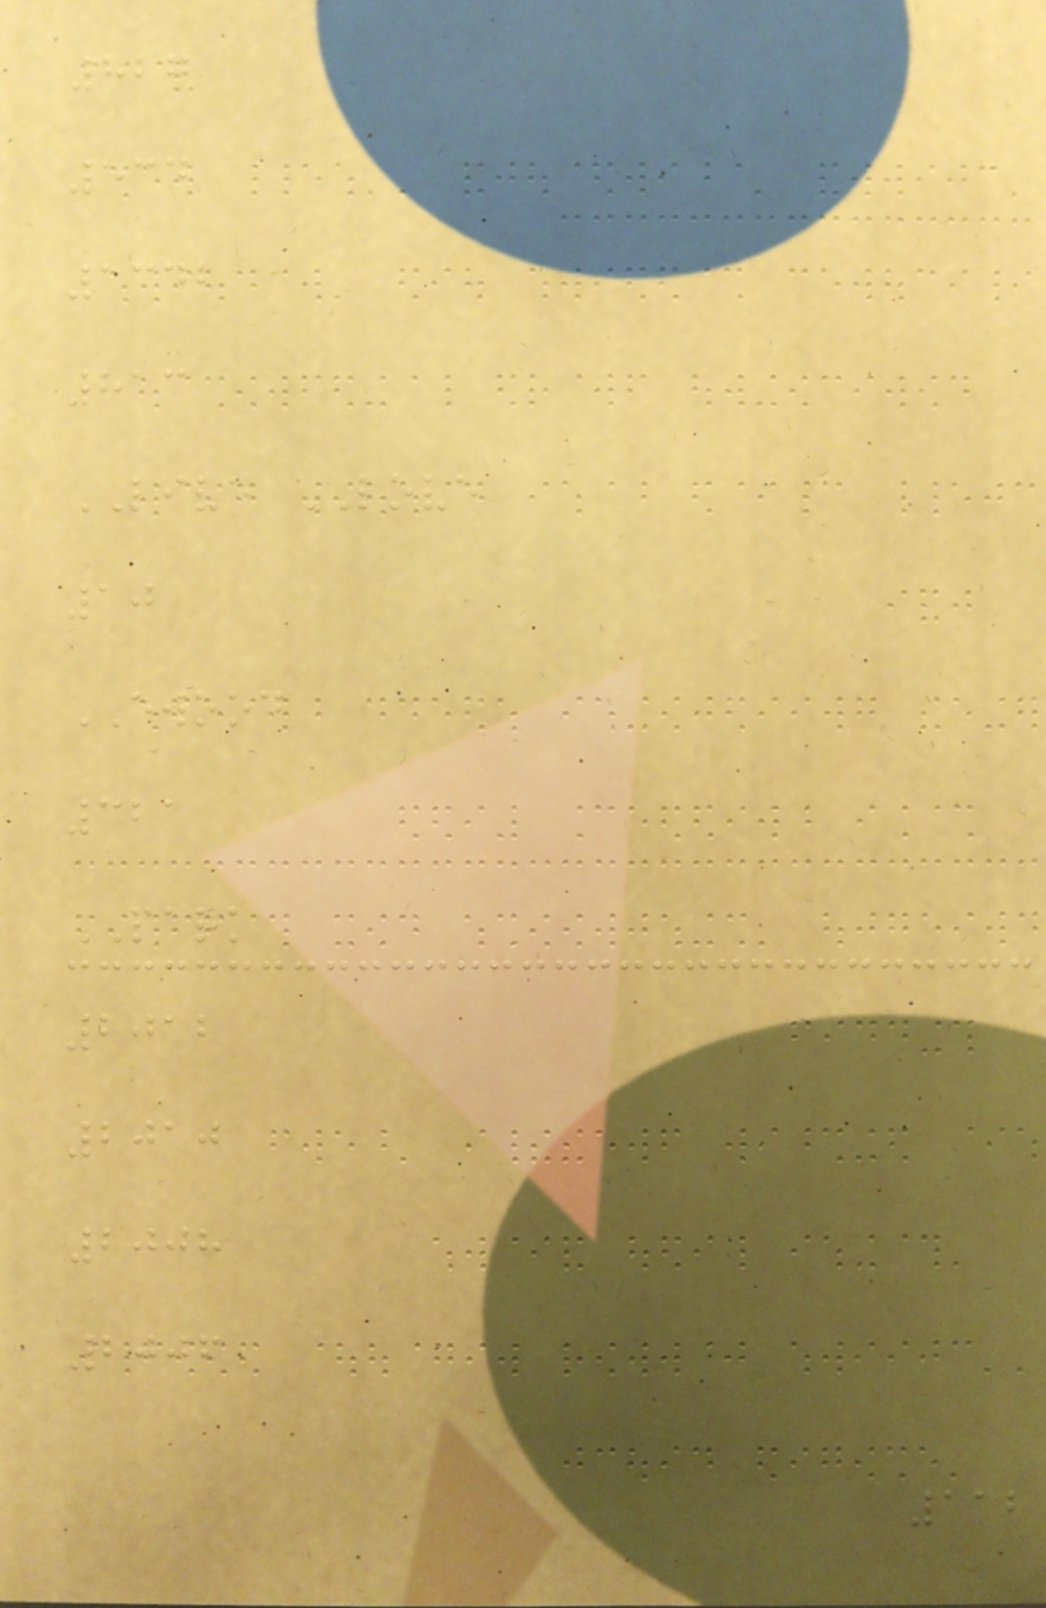827
534
1342
813
LIVE LOVE
10
EWOOD
321
PARK
2012
2010
2008
2006
112
